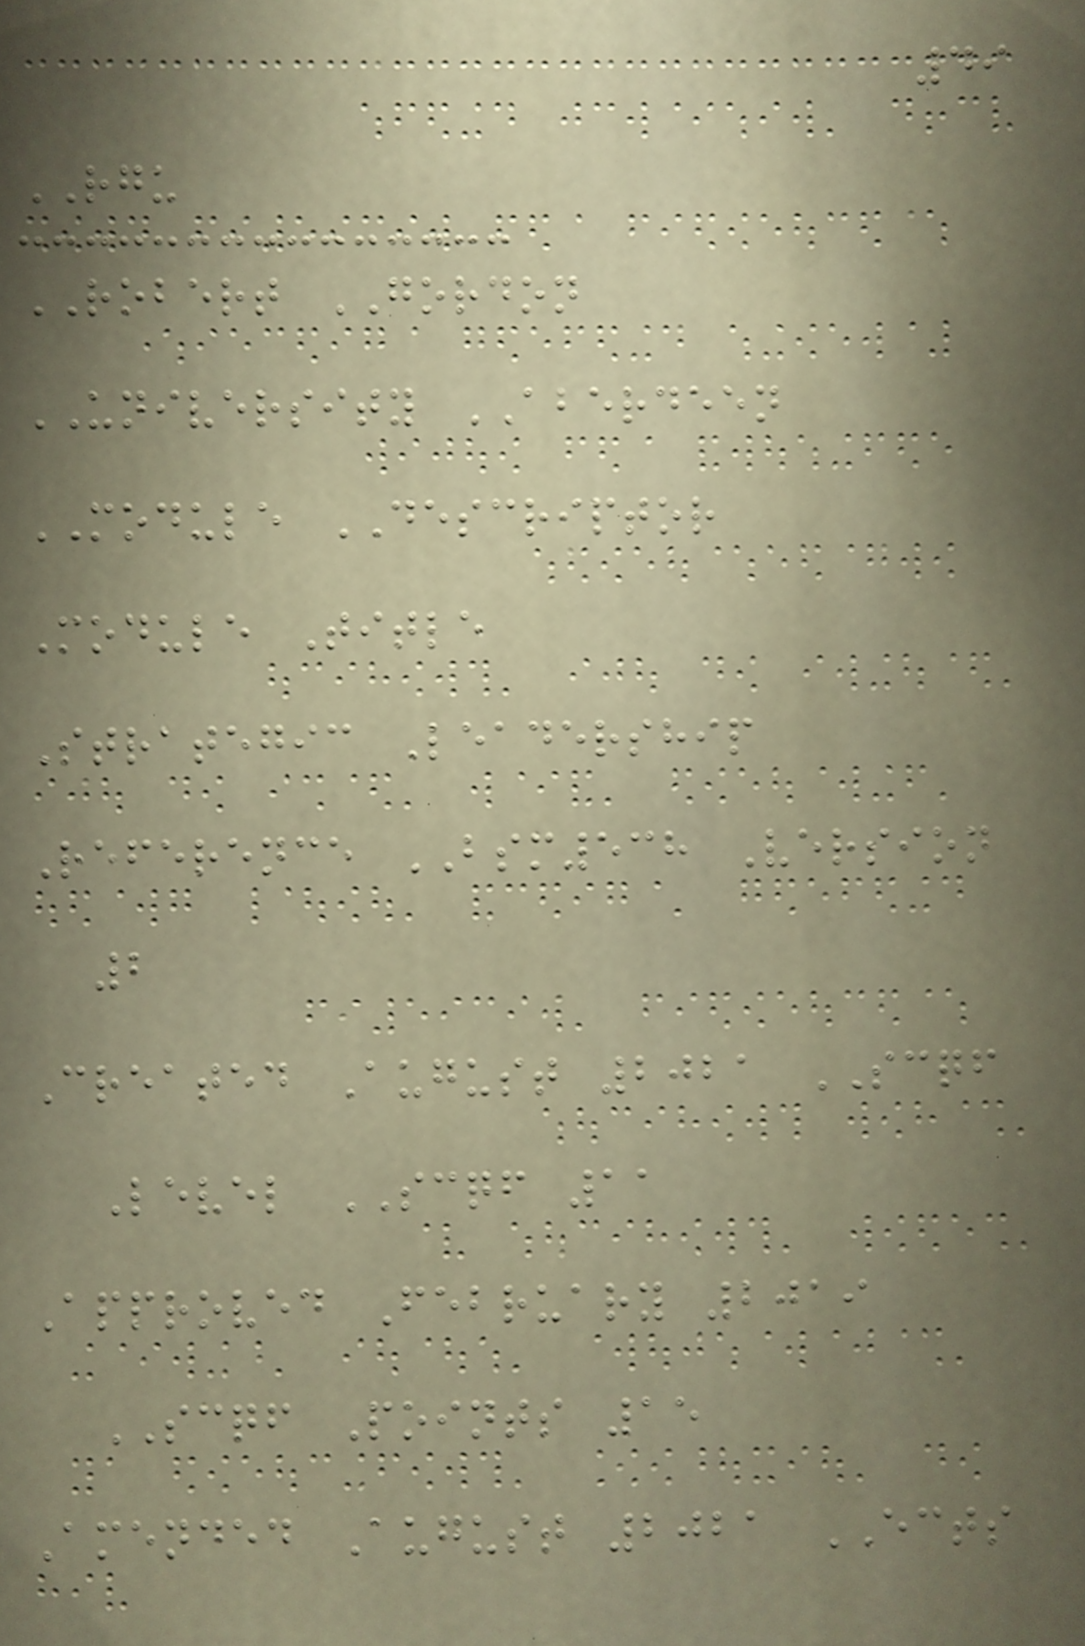49
RGU
ROBERT GORDON
UNIVERSITY ABERDEEN
MODULE DESCRIPTOR
Module Title
Strategic Leadership
Reference BSM538 Version
2
Created August 2021 SCQF
Level SCQF 11
Approved February 2019
SCQF Points 15
Amended August 2021 ECTS
